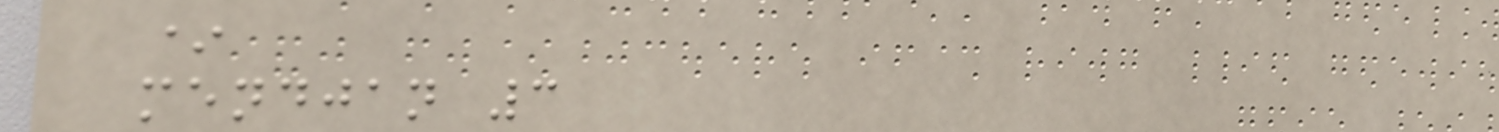*
mendjan 3
